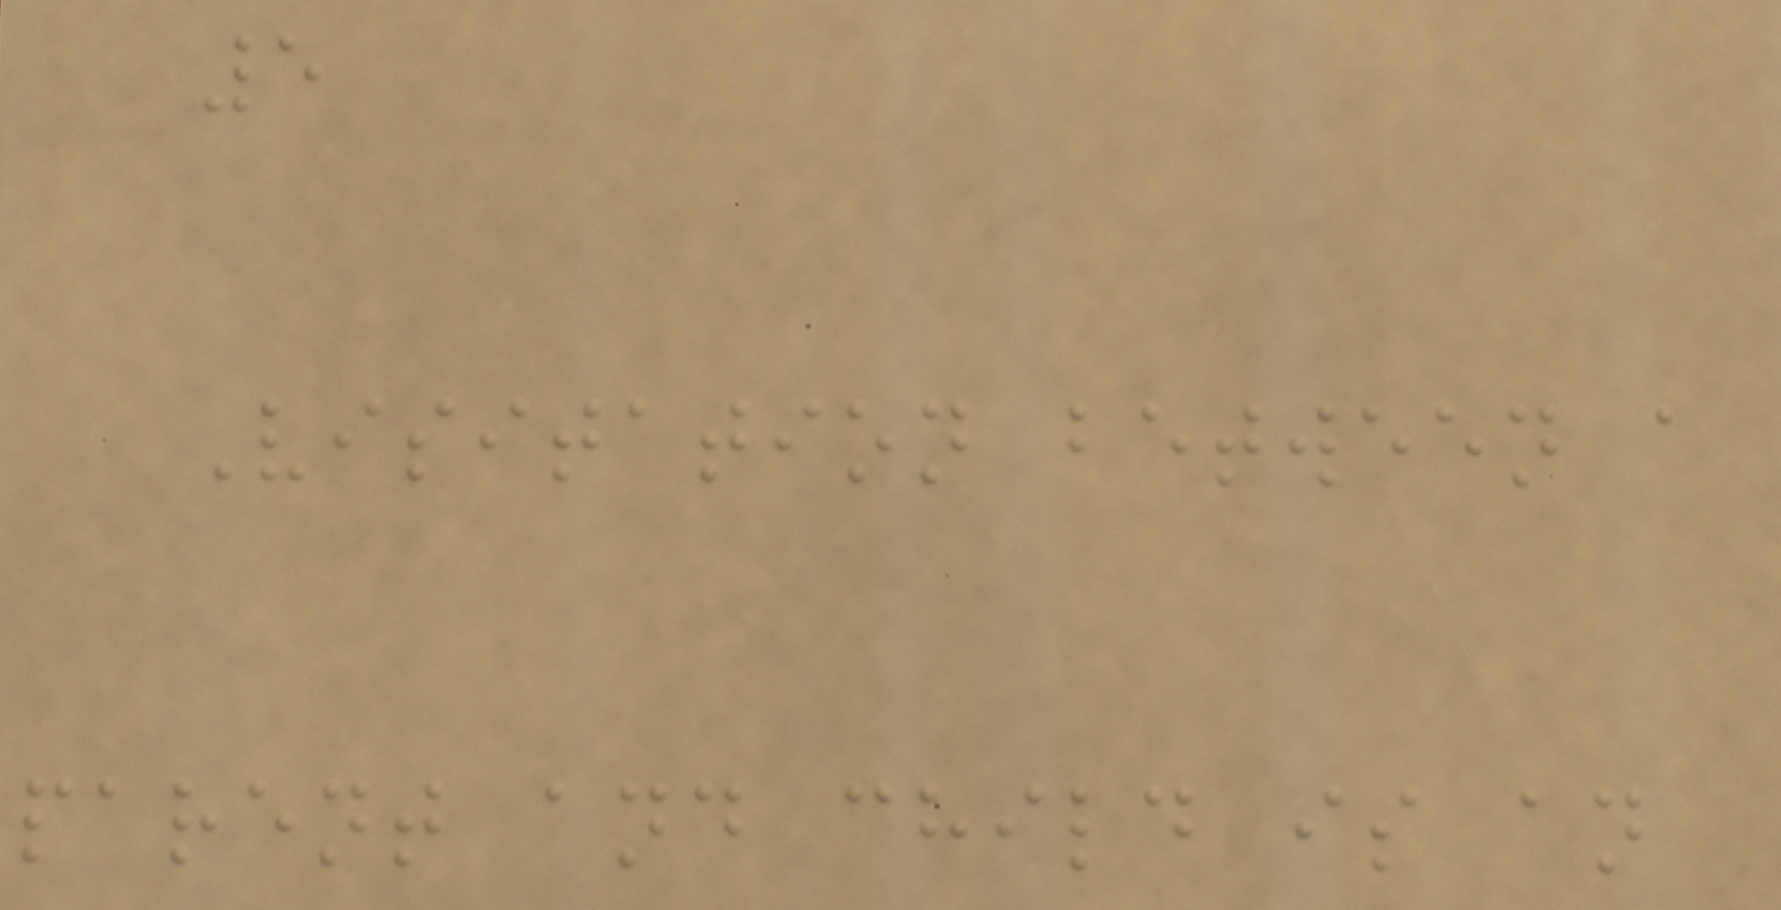5
Visitation between a
parent and child is an
